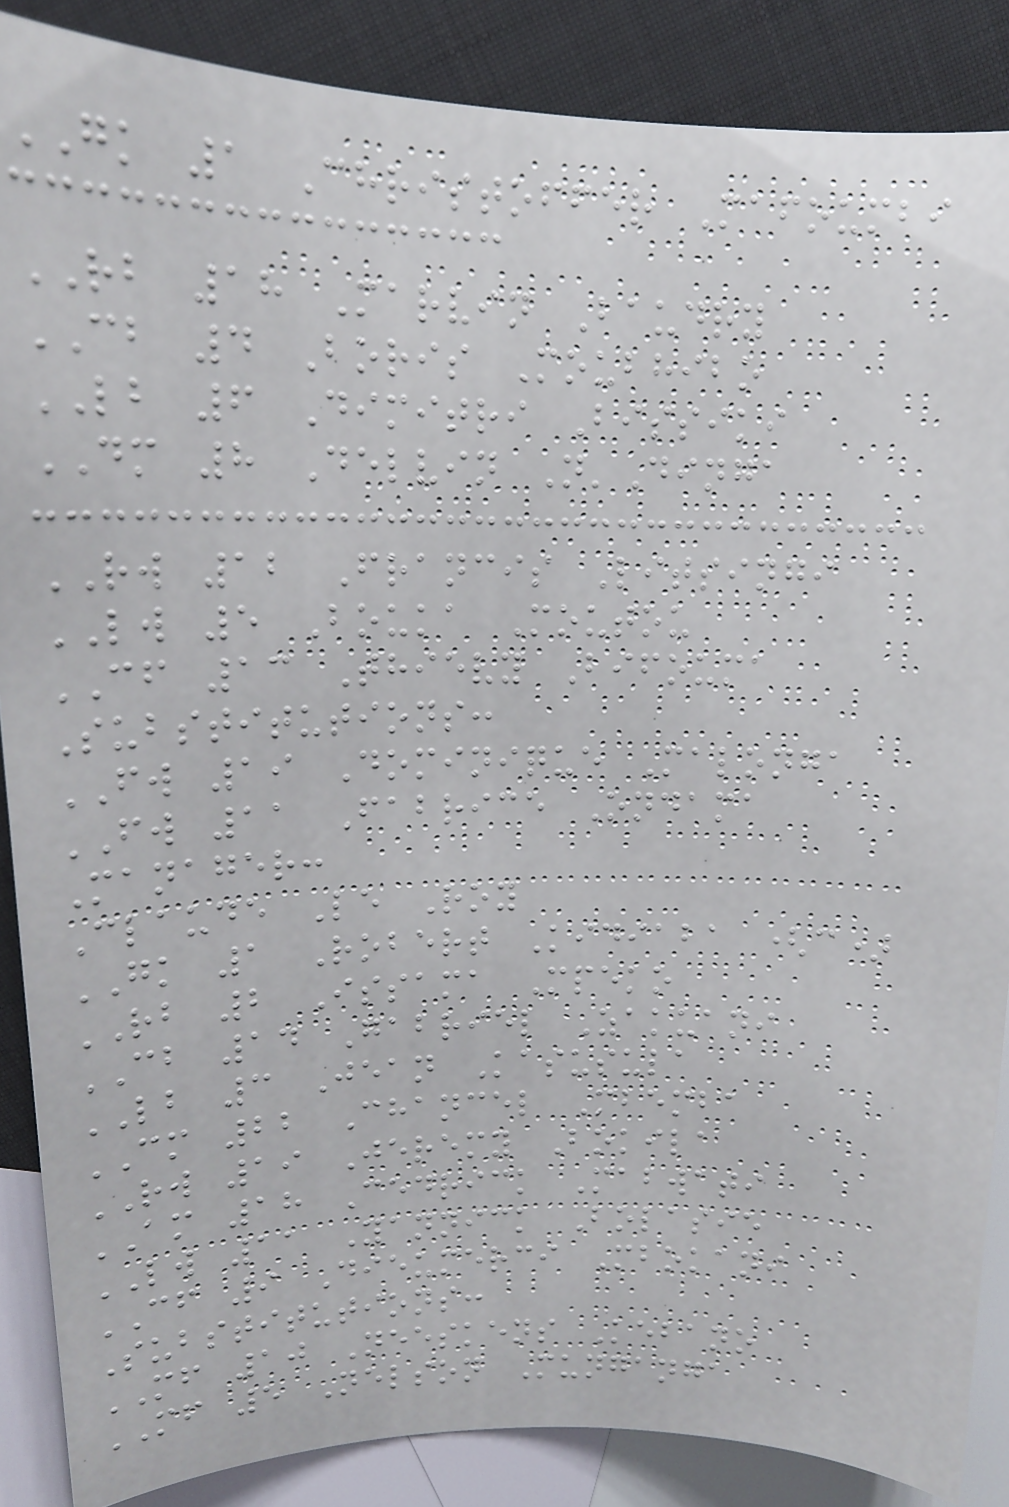GK 1 Christoffer Mafoumbi
RB 18 Marvin Baudry
CB 4 Boris Moubhibo
LB 6 Dimitri Bissiki
DM 8 Delvin N'Dinga
RW 12 Francis Litsingi
LW 5 Bouka Moutou
CF 13 Thievy Bifouma
Substitutions:
FW 19 Dominique Malonga
FW 11 Fabrice Ondama
Manager:
Claude Le Roy
GK 1 Robert Kidiaba (c)
RB 2 Issama Mpeko
CB 14 Gabriel Zakuani
LB 3 Jean Kasusula
CM 22 Chancel Mbemba
RW 19 Jeremy Bokila
AM 18 Cedrick Mabwati
LW 11 Yannick Bolasie
CF 9 Dieumerci Mbokani
Substitutions:
MF 10 Neeskens Kebano
MF 5 Nelson Munganga
